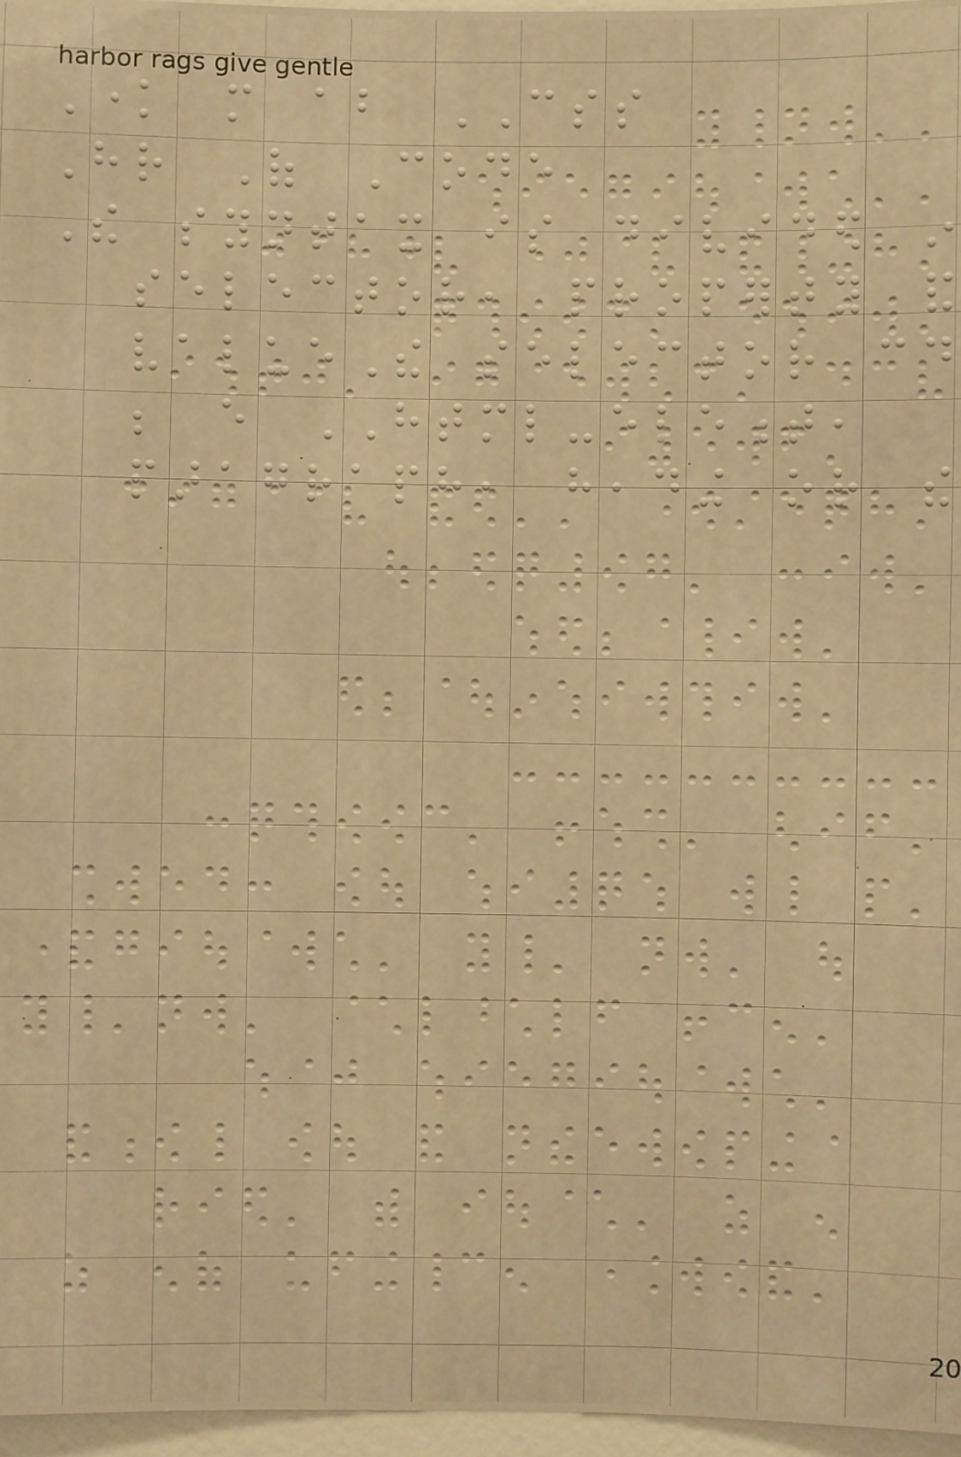Know more about CSS
Hr Of Code
The syntax is divided in
selector, property and
valueThe selector could
be every HTML-element,
paragraph, heading or the
